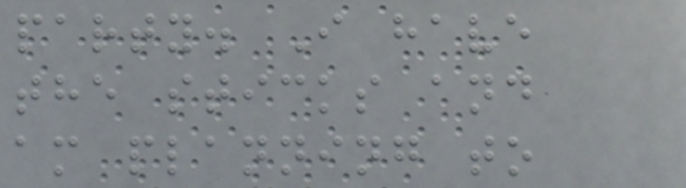party. I have
the sticks and
am planning to
